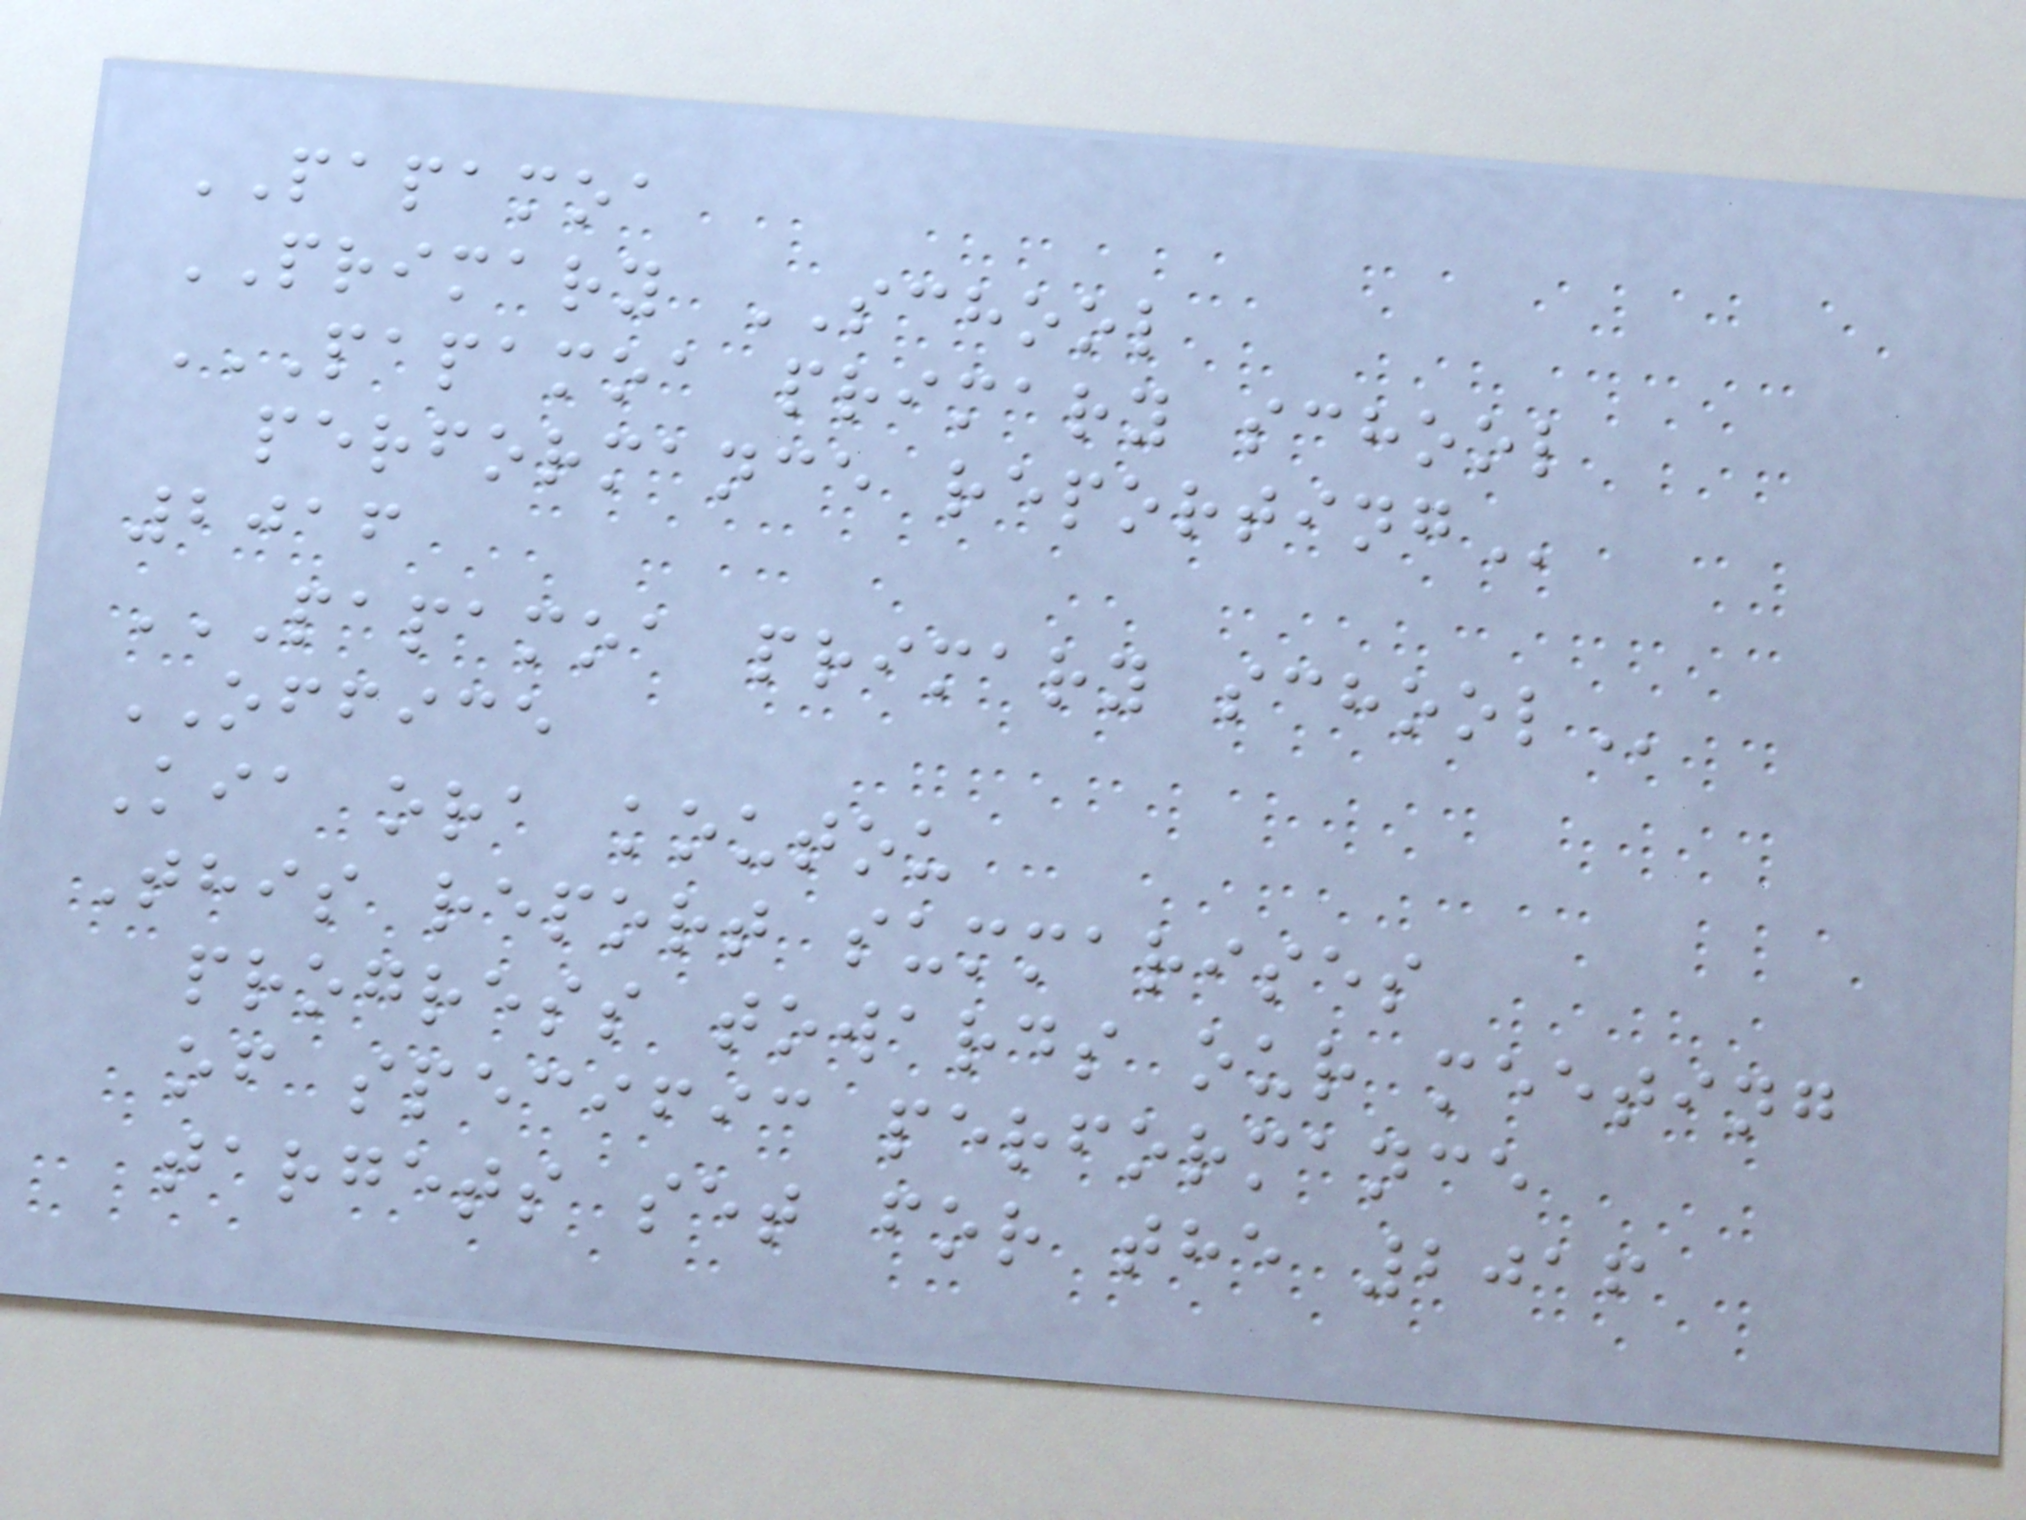PAPAMOA
PRIMARY SCHOOL
PAPAMOA PRIMARY SCHOOL
PERFORMANCE REPORTING
2016
PAPAMOA PRIMARY SCHOOL
OFFICE
Kia ora koutou
This report summarises
progress towards our meeting
of specific performance
targets set for the 2016
